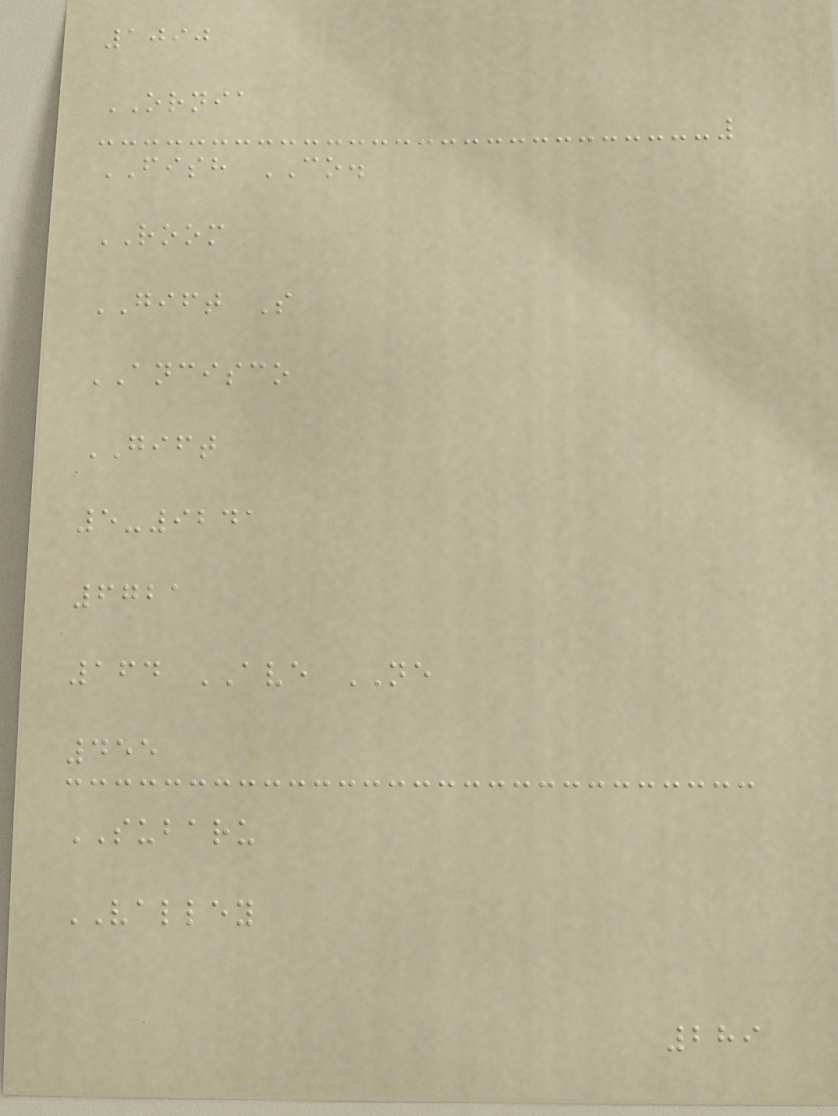1090
ORNIA
FISH CO.
ROOM
GIFT S
ANCISCO
GIFT
5-9241
6721
164 AVE NE
455
SUBARU
VALLEY
289
